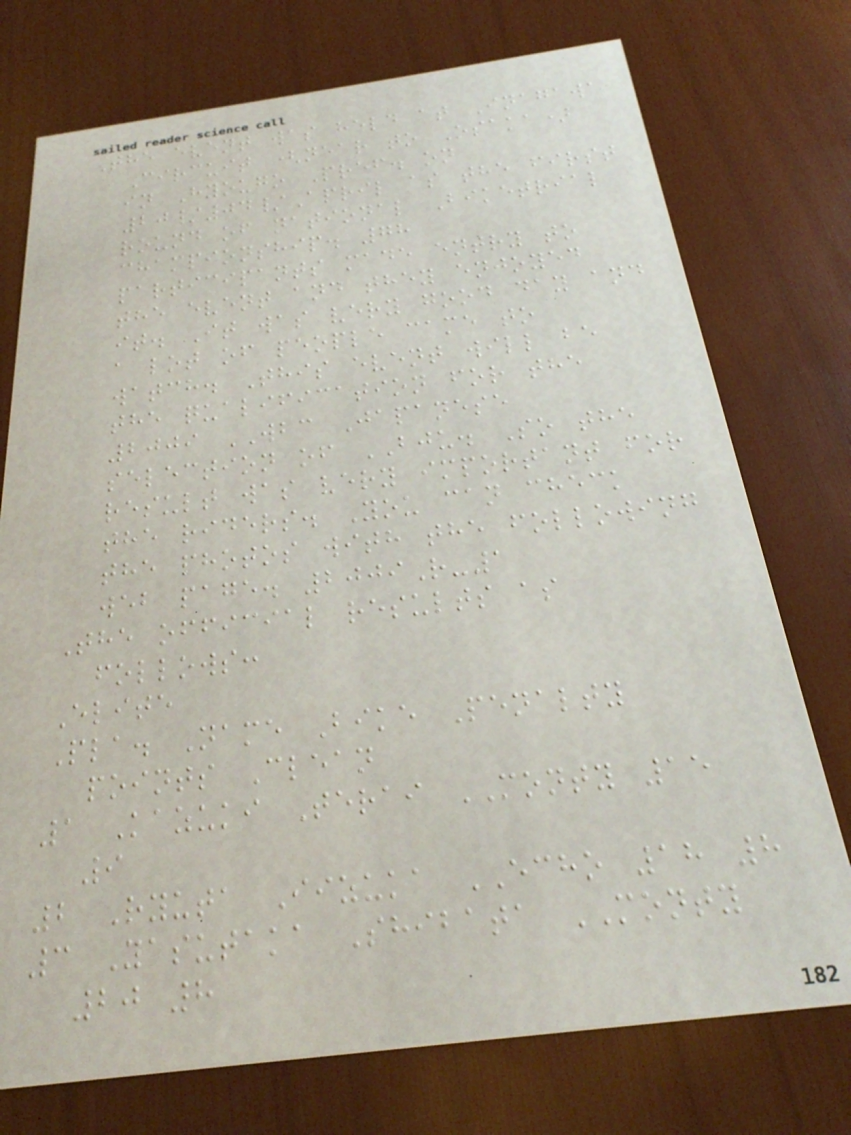The event was held at Inagawa
Circuit (near to Osaka)
in Hyougo Pref. on
20/04/April as the first
round of national Biketrial
championship. 78
participants made entry to
the event and they enjoyed
it. It was very good day and
a lot of people came to
watch. This event will be
the qualification for the
2009 WBC Japanese
selection of BJU. So the
result was very important for
the riders. You can check
the photos with the following
web page. 2009R-1
The official results as
follows:
Elite
Pla. Name Bike Penalty
points Clean
1 Kazuki Terai MONTY 15
9
2 Ryuta Iizuka ECHO 18 8
3 Yasutaka Shibata MONTY
20 8
